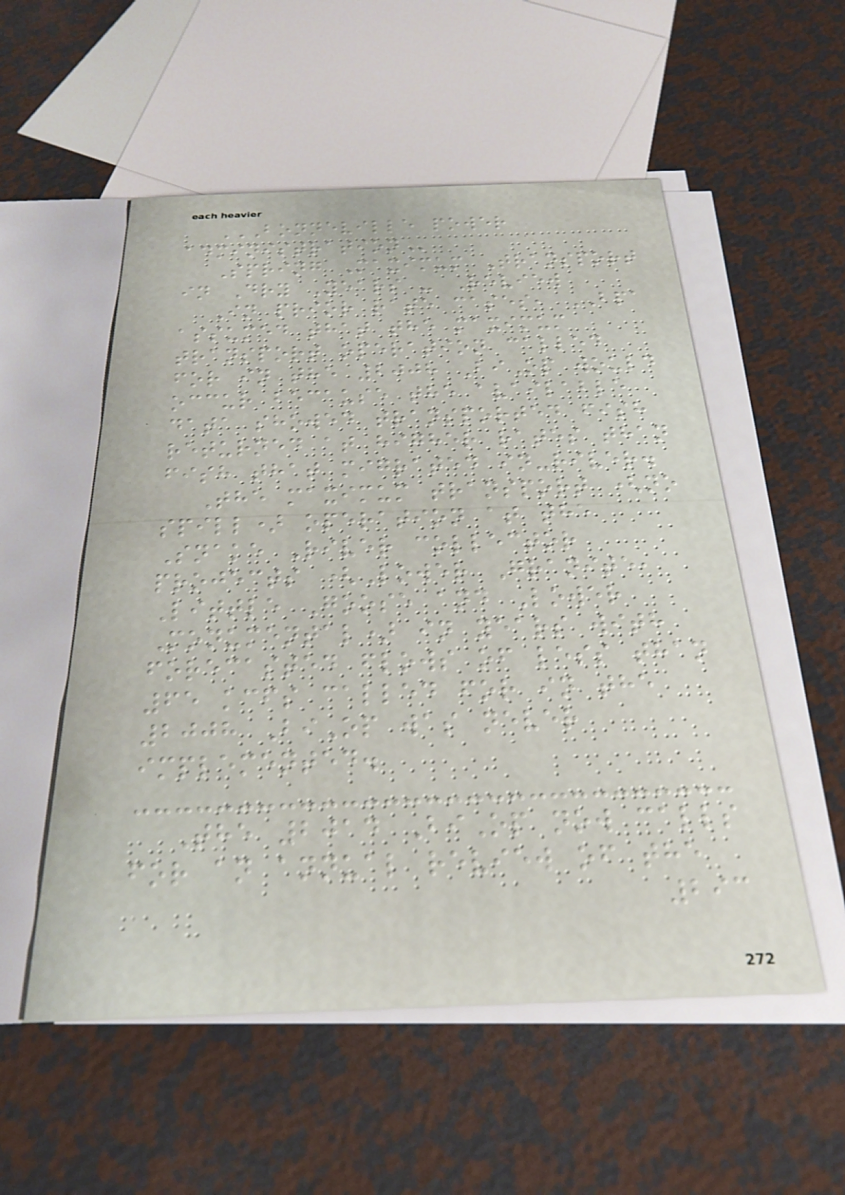BONNEVILLE POWER
ADMINISTRATION
Spring Maximum Transport
in Dry Years - Review
In prior rate cases, BPA
assumed that the maximum
transport operation called
for in the 2008 BiOp would
occur because the available
data showed transported fish
returned at higher rates than
fish that migrated in-river.
The maximum transport (no
spill) operation at the
Snake River collector
projects (Lower Granite,
Little Goose and Lower
Monumental) in years with
forecasted flows of less than
65 kcfs called for in the
2008 BiOp was never
implemented.
The 2014 BiOp now calls
for an annual review of the
293
